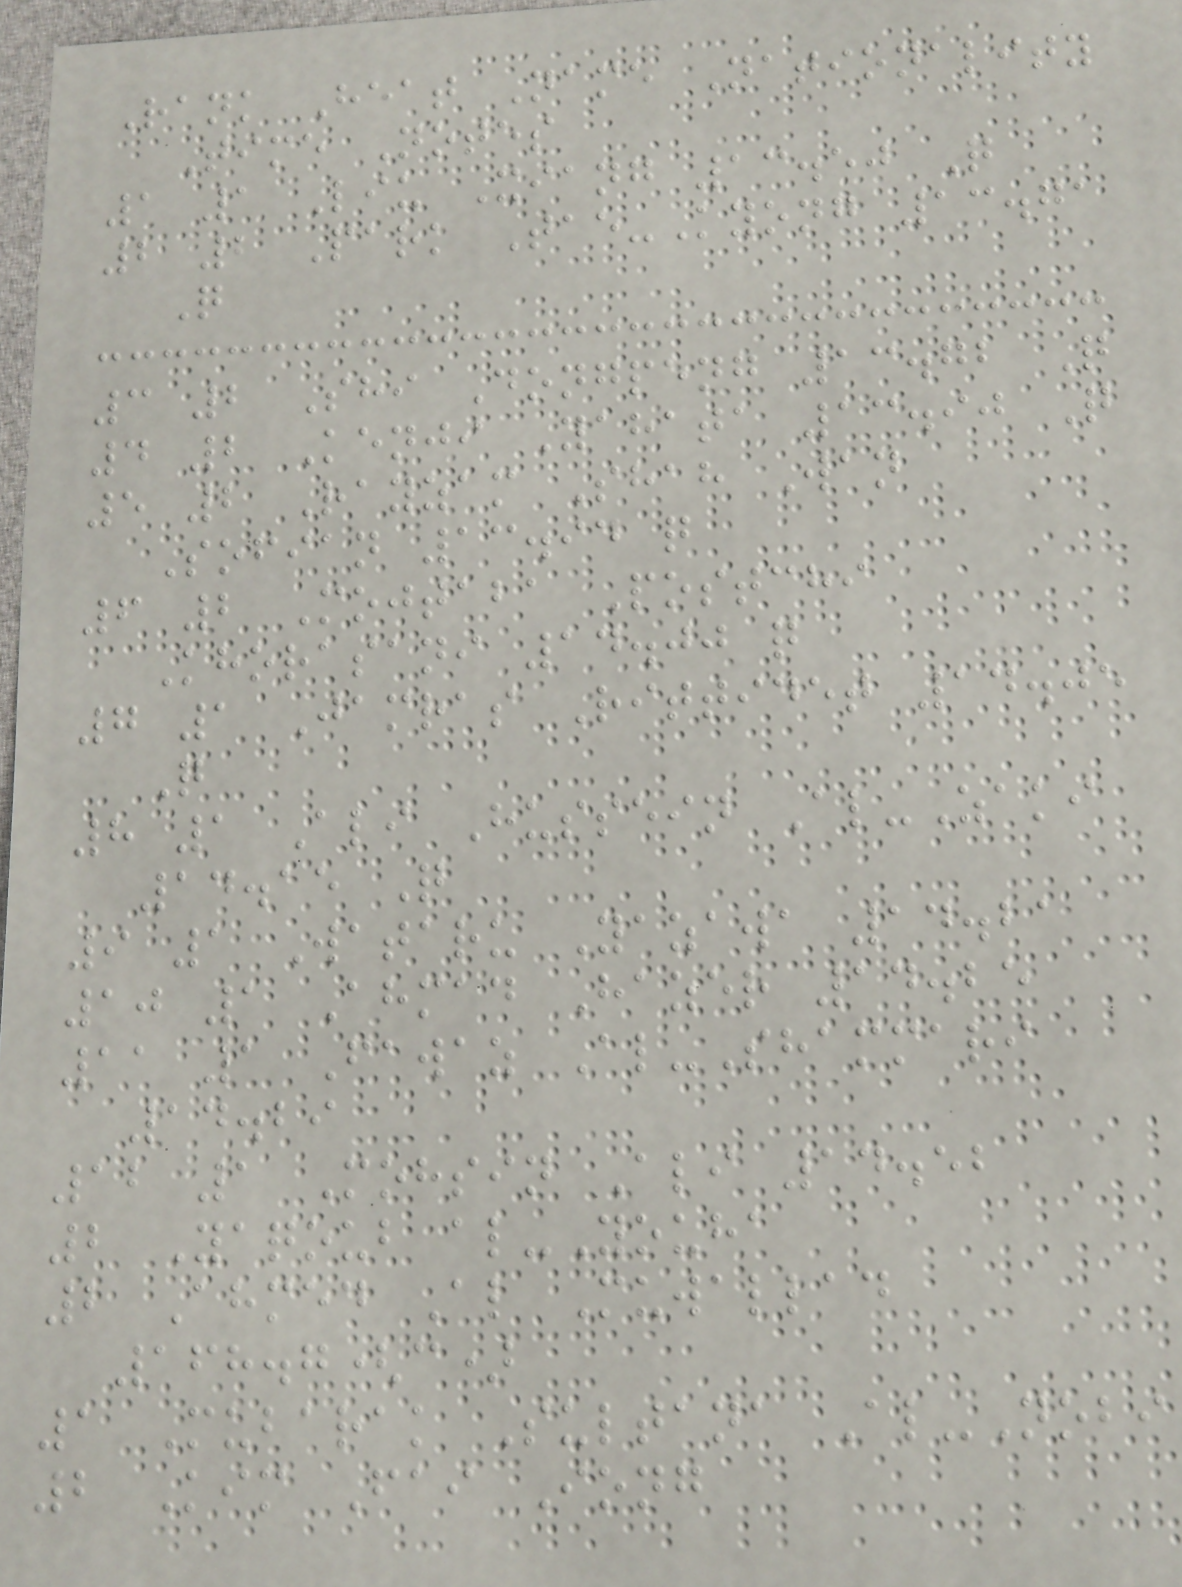Rank Heat Name Nationality
Time Notes
1 1 Liu Xiang 13.50 Q
2 2 Park Tae-Kyong 13.71
Q
3 2 Shi Dongpeng 13.72 Q
4 2 Kenji Yahata 13.90 Q
5 2 Rayzam Shah Wan
Sofian 13.94 q
6 2 Mojtaba Postchi
Khorasani 14.00 q
7 1 Jamras Rittidet 14.05
Q
8 1 Ali Hussein Al-Zaki
14.15 Q
9 1 Wataru Yazawa 14.21
10 1 Ahmad Hazer 14.25
11 1 Fawaz Al-Shammari
14.29
12 1 Mohsin Ali 14.52
2 Yaqoub al-Youha
2 Ahmed Al Muwallad
168.7(c)
1 Mubarak Sultana Al-Nobi
2 Kim Fai Iong
